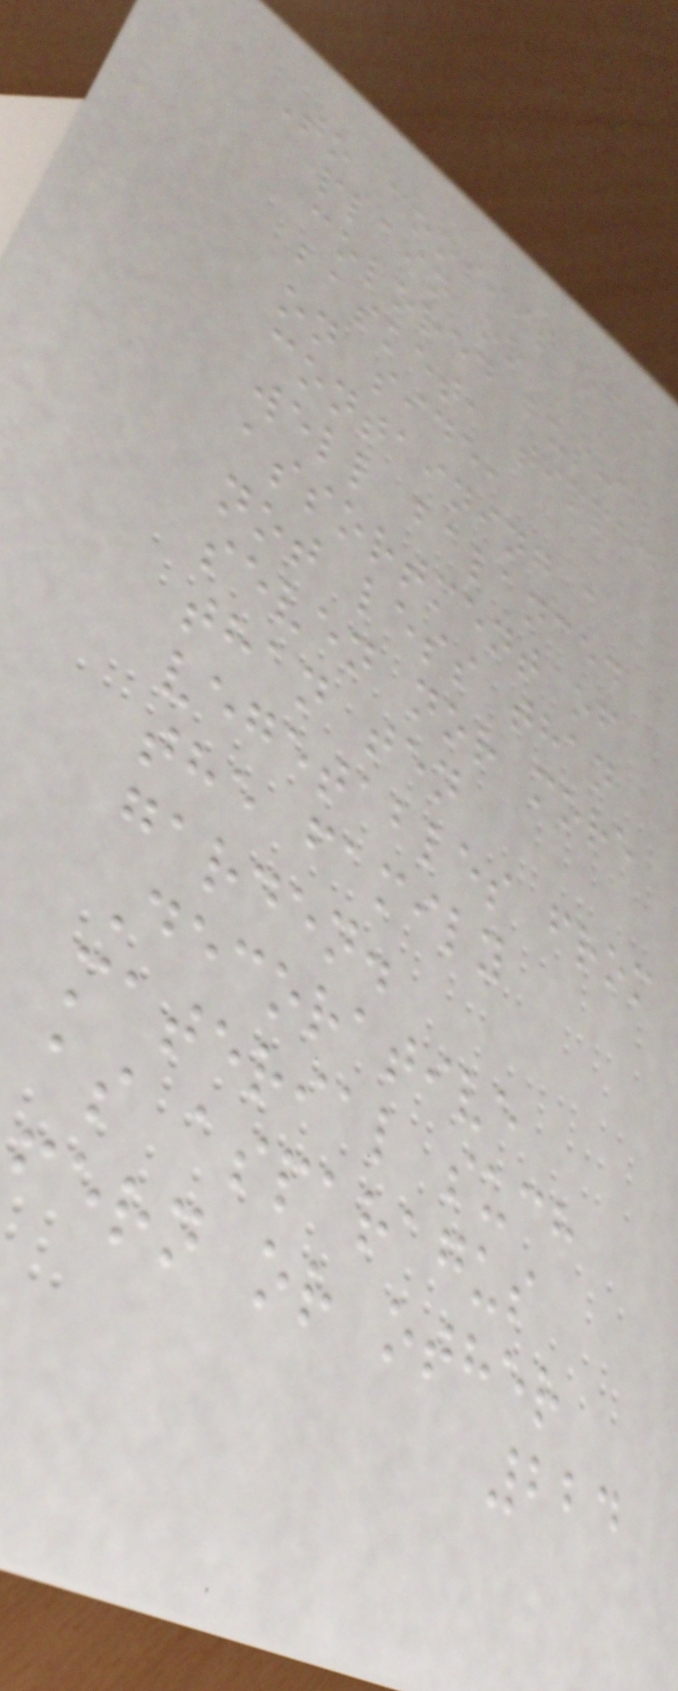To consist of a
plain or
colored bushel
basket, tipped
on side,
containing a
well balanced
assortment of
not less than
seven nor more
than ten
vegetables from
the family
garden.
Decorative
material such
as asparagus
fern or other
224
